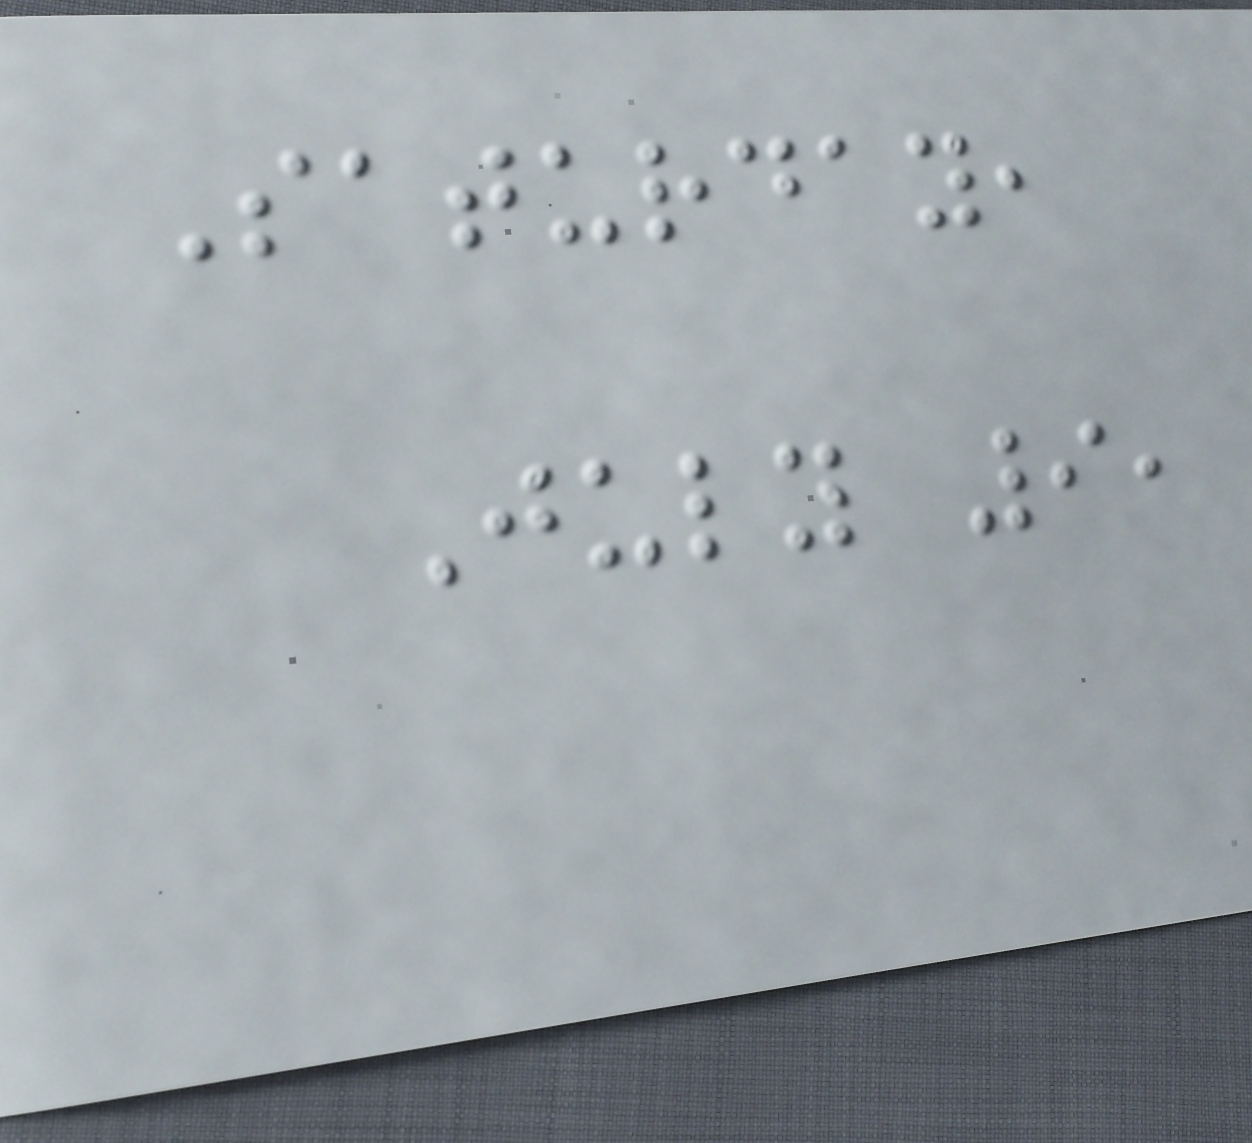Saturday,
July 9,
